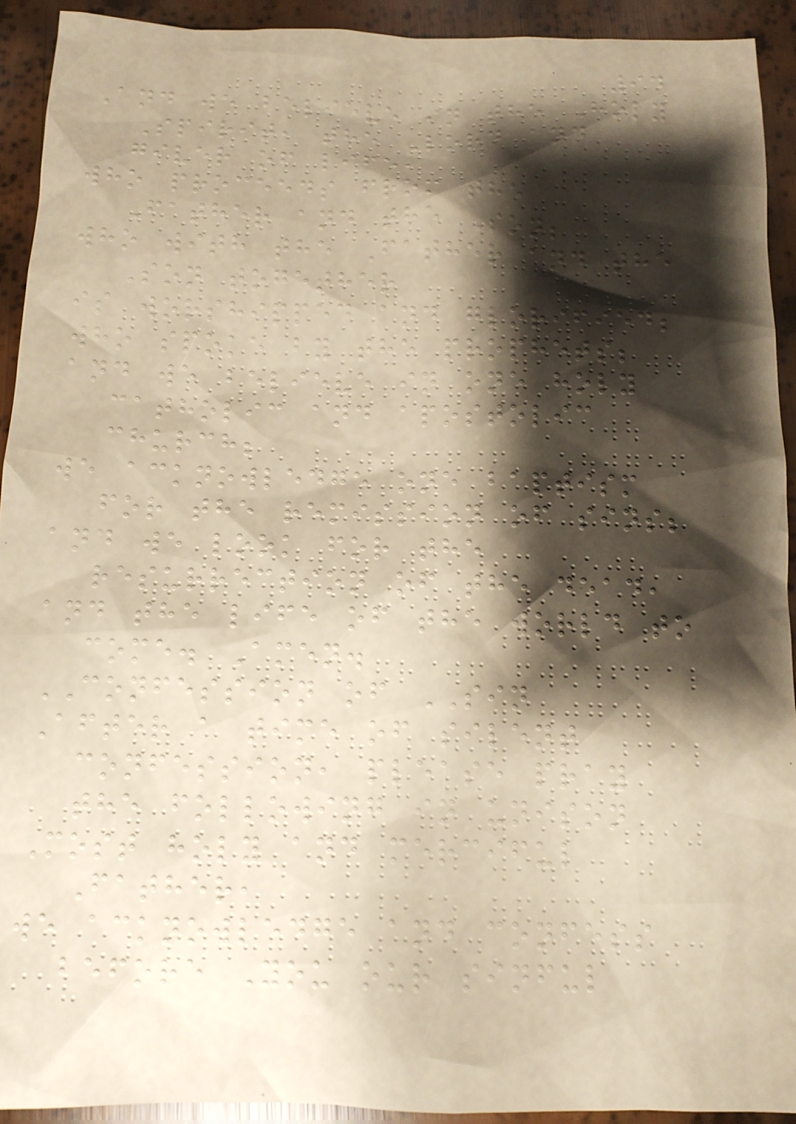94
And we believe in the Holy
Spirit, the Lord and
giver of life,
who proceeds from the
Father and the Son;
who with the Father and the
Son together
is worshipped and glorified;
who spoke by the prophets;
and we believe in one holy
catholic and apostolic
church;
we acknowledge one baptism
for the remission of sins;
and we look for the
resurrection of the dead,
and the life of the world to
come. Amen.
CONFESSION of SIN
After a time of silent
confession, please pray
the following in unison
Most holy and merciful
Father,
we acknowledge and confess
before You our sinful
